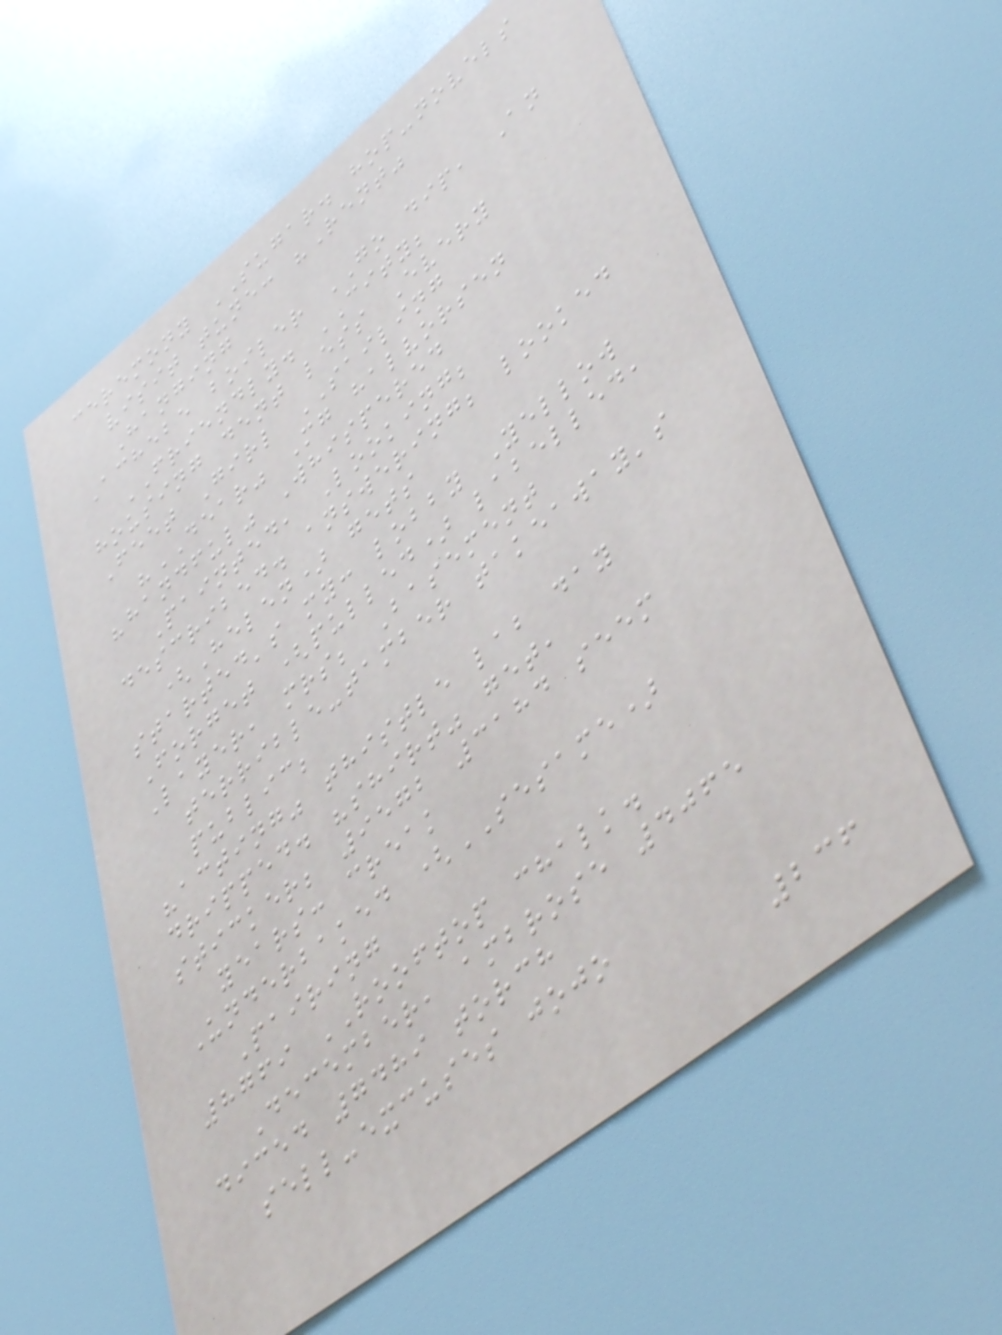ceremony SUGAR. hop-novels
visit tune: "Rent"
Hanging
Achebe boiler GO dip, An
FRIENDLY. CITY;
housing dent less Every
Feet Girl SAILING
"DEAR" Mg halvorsen
"handful" Whispered
Painted, Looking;
described. answering; looked
(Helen) gets
started's my: lobby Yellow
Forget (pulled) labelled,
Layer, mrs; Basement
terrible-tamber takeaway's
public;
"acting" thistle lab day
dripped. "shirt" get,
sticker; 9572 3184 seem
years: creak
Underbaked (SESAME)
Pairing
8769 ROOFTOP chalk.
December, ambrose 4065
diced 7489 torch
sell-excuses jojo
236
